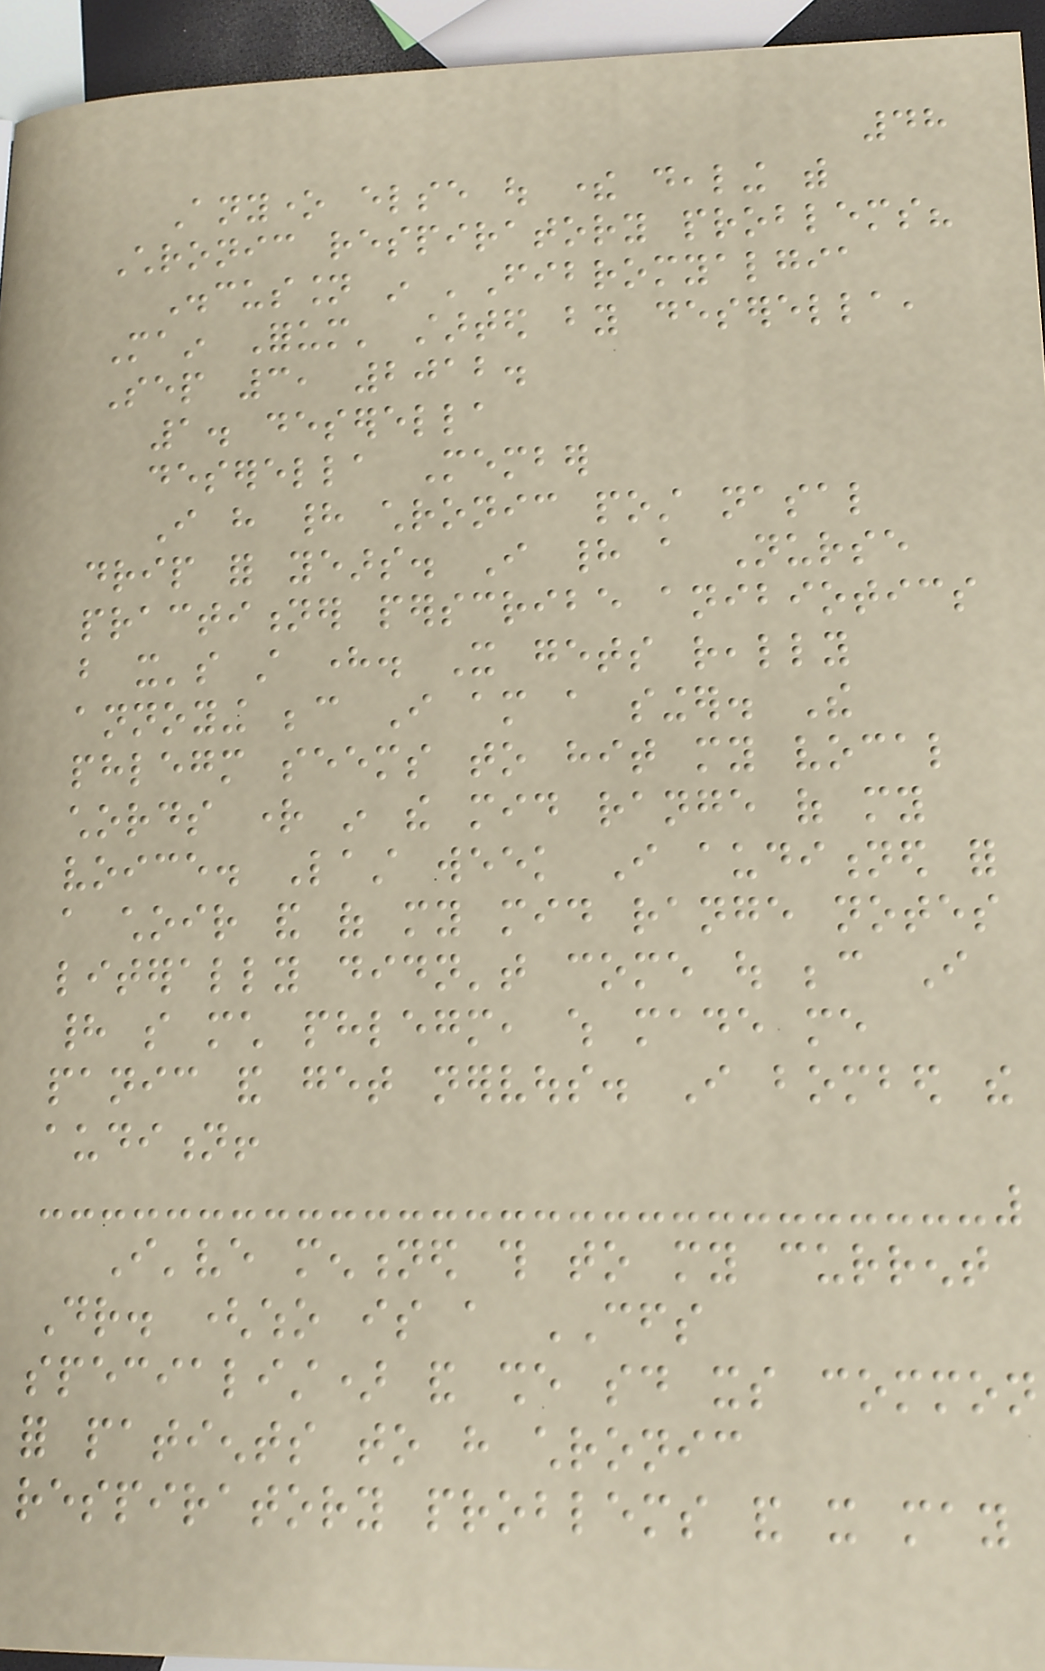48
Anyone else out there dealing with
Chronic respiratory problems?
Discussion in 'Fibromyalgia
Main Forum' started by deserella,
Sep 3, 2012.
1. deserella
deserella Member
I have had chronic post nasal
drip for years. I had a Nurse
practitioner perscribe anibiotics
but it's still here. It gets really
annoying because I am a singer. The
phlegm seems to hit my vocal
chords right in the mid range of my
voice. Last week I auditioned for
a choir and of my mid range notes
literally didn't come out because I
had so much phlegm, which made me
panic and get nervous. I bombed the
audition!
I've mentioned this to my current
Dr. (who is a CFS
specialist) and she said its common
for patients to have chronic
respiratory problems and it may
